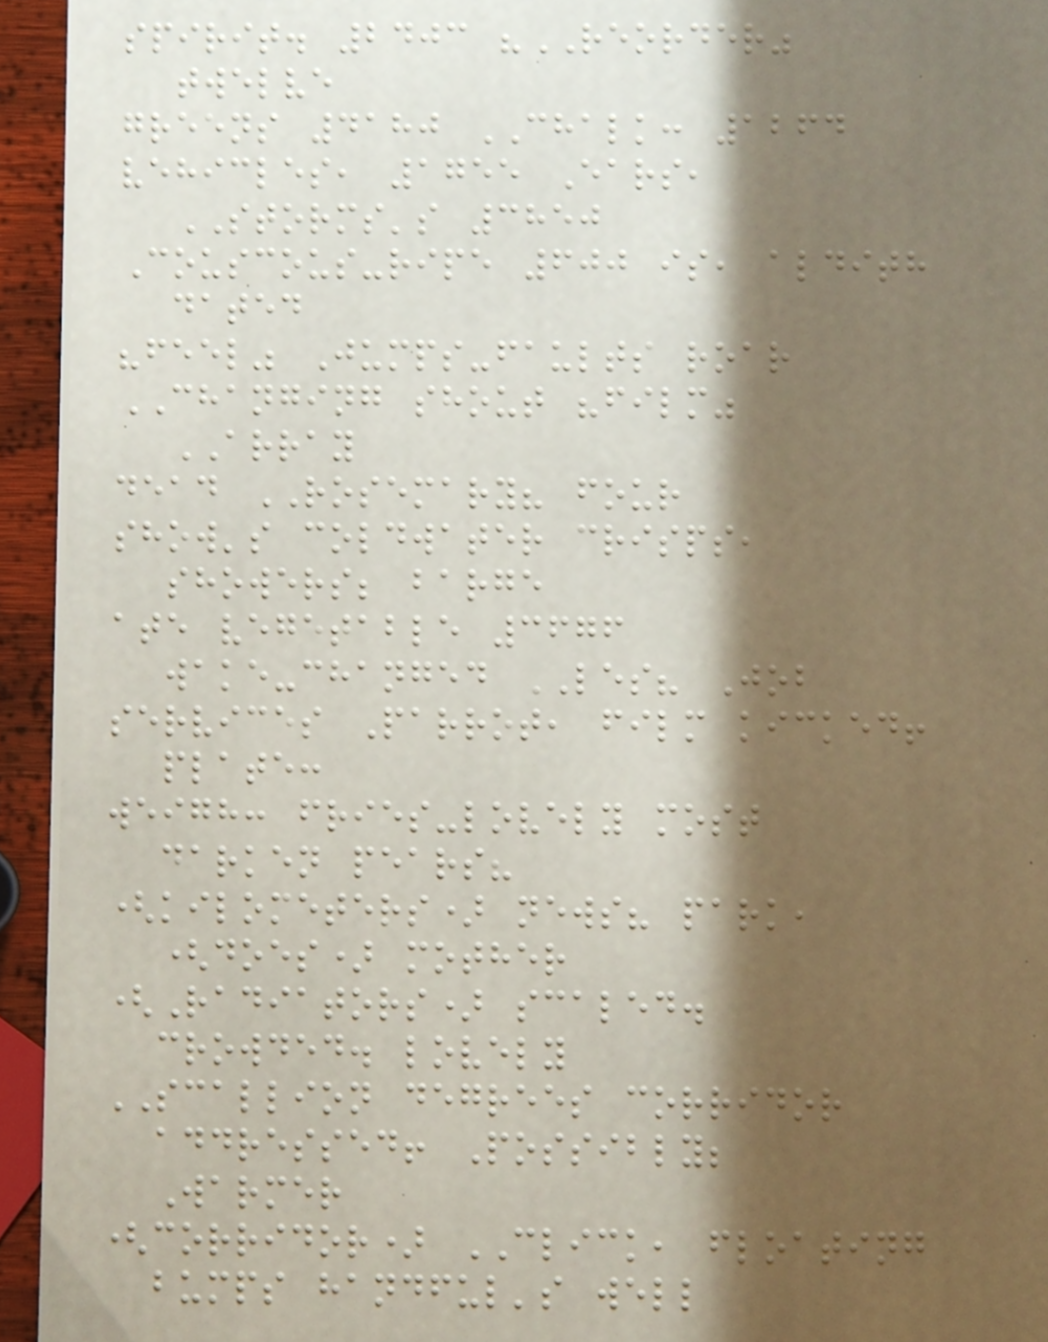spirit. 2403 "REORDER"
twelve
greens 4180 CHALK: 1264
vehicles, 1755 Ears,
STORMS's 3850
Couscous-ripe 600 is, aldith
dated
"feel" Jumps-faults roar
CHANGING shout "film"
ARRAY
dead ROSEMARY? four
show's coldwater crisps,
showers; barge
ate vegetable 3676
wake-changed LES? Job
services Parrot, film kicked!
plate:
weigh: fries-lovely most
darken pears?
(kilometers) news? park,
(does) mother
(Radiators) scaled.
crowded. lovely
SCALLION degrees corridor
addressed! Possibly;
Warmer
(corridor) CLICK, floating
bumps handful's well
